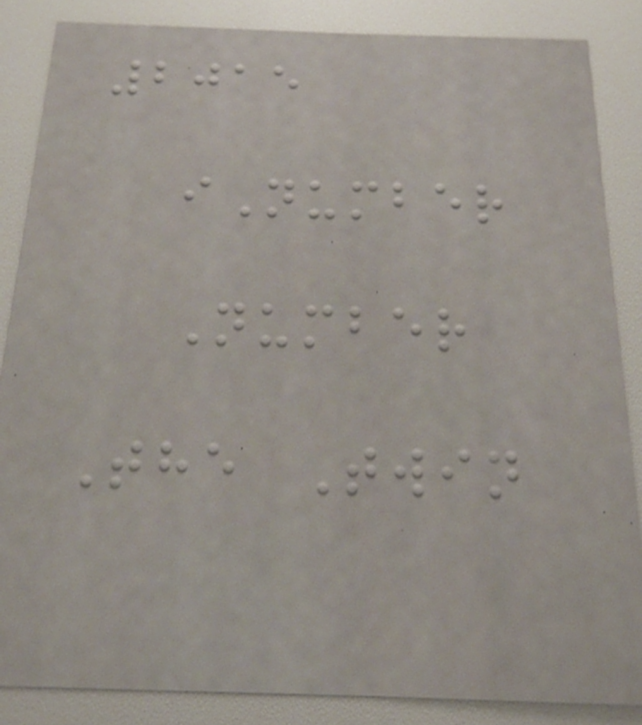2015
iNumber
Number
The Twin
